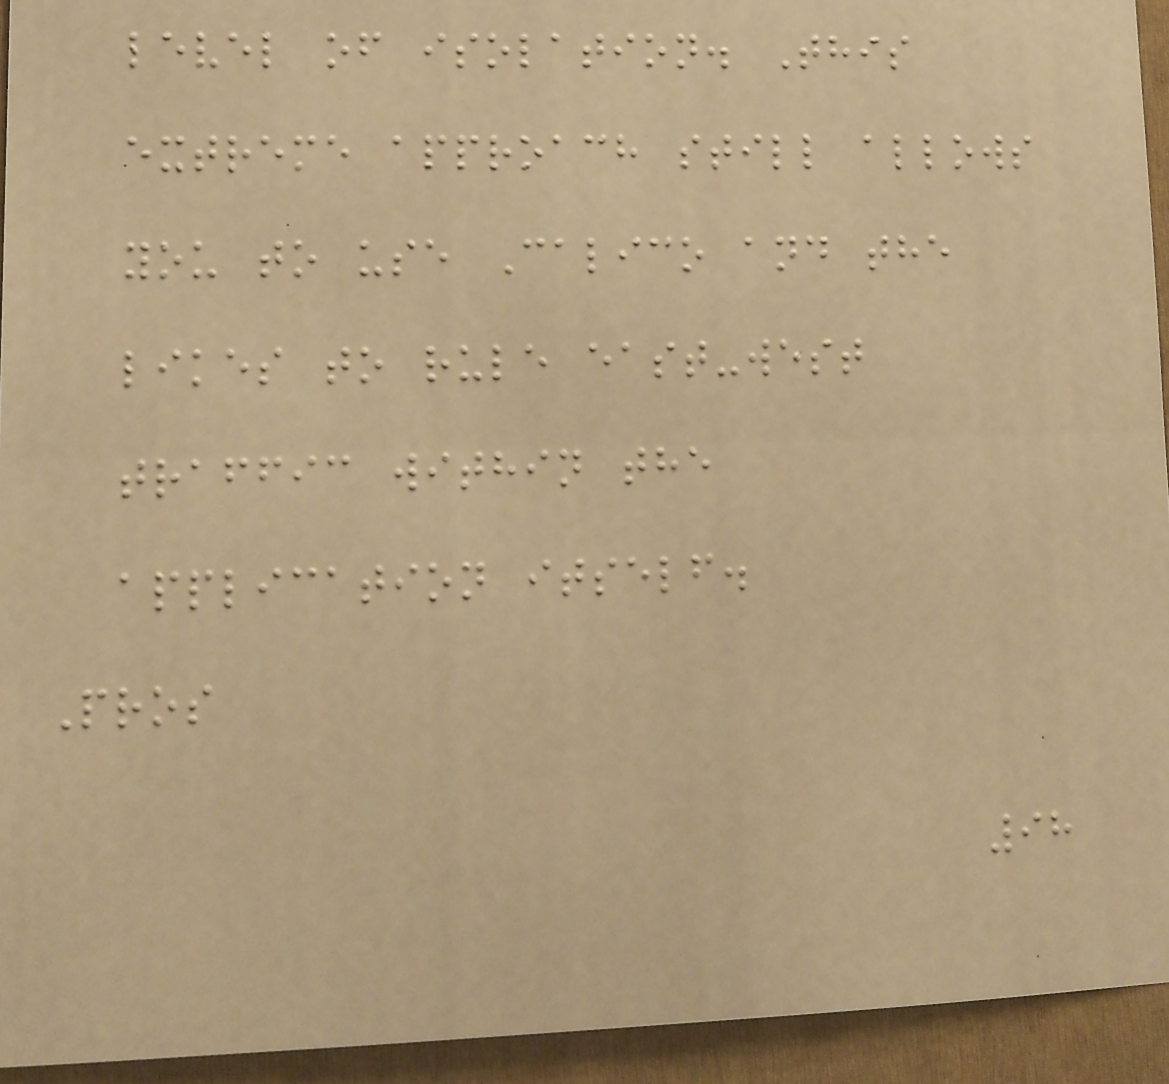level of isolation. This
extreme approach still allows
you to use Calico and the
likes to rule east-west
traffic within the
application itself.
Pros
98
